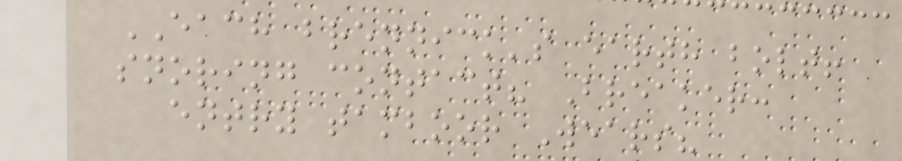EACH brennick's earth bolt!
snoring contact? Breaker:
entry tamboor Wears?
